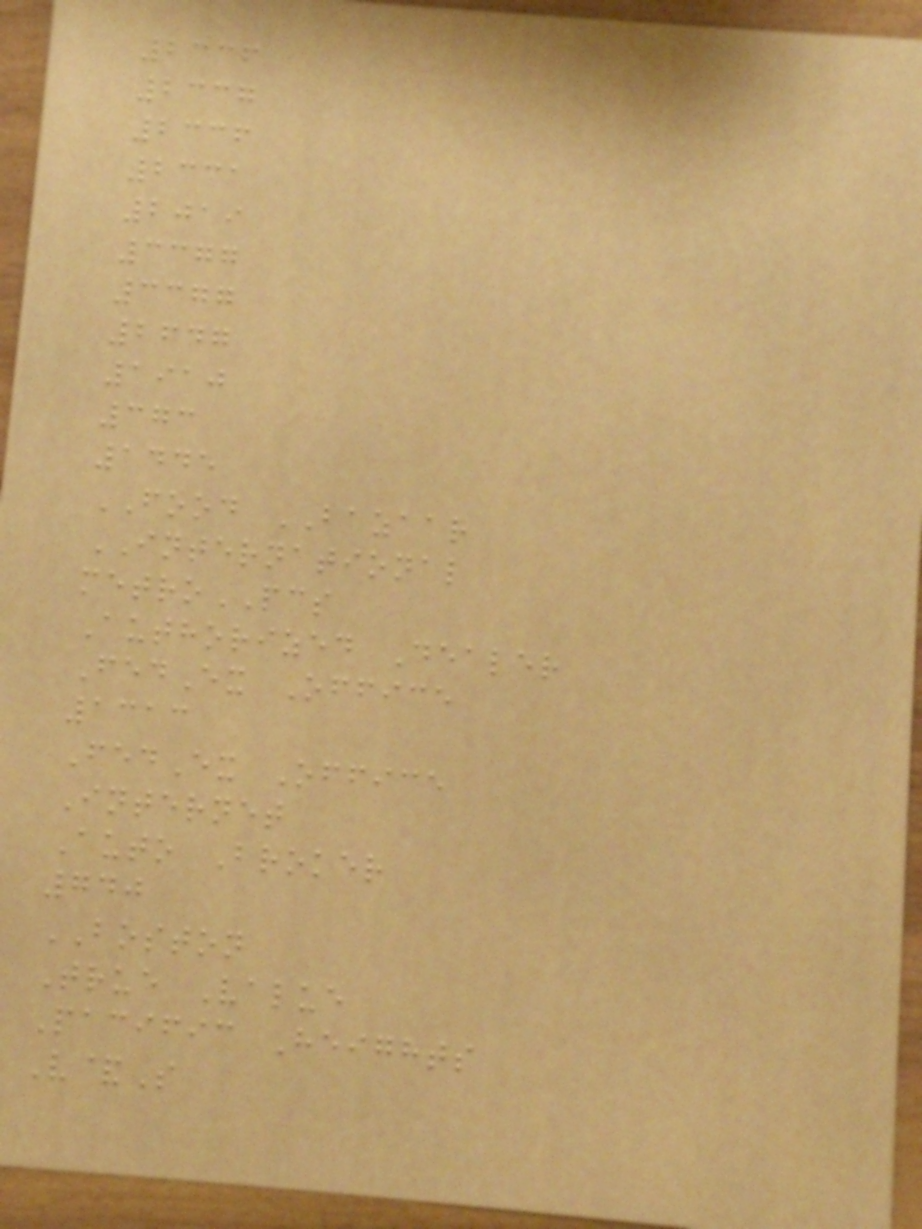2336
2337
2336
2331
2019
3377
3377
2647
1910
373
1445
FOOD BAZAAR
INTERNATIONAL
metroPCS
Authorized Dealer
FedEx Office
1313
FedEx Office
Internet
Auto Broker
740
BOSTON
True Value
Pacific Heights
V&S
